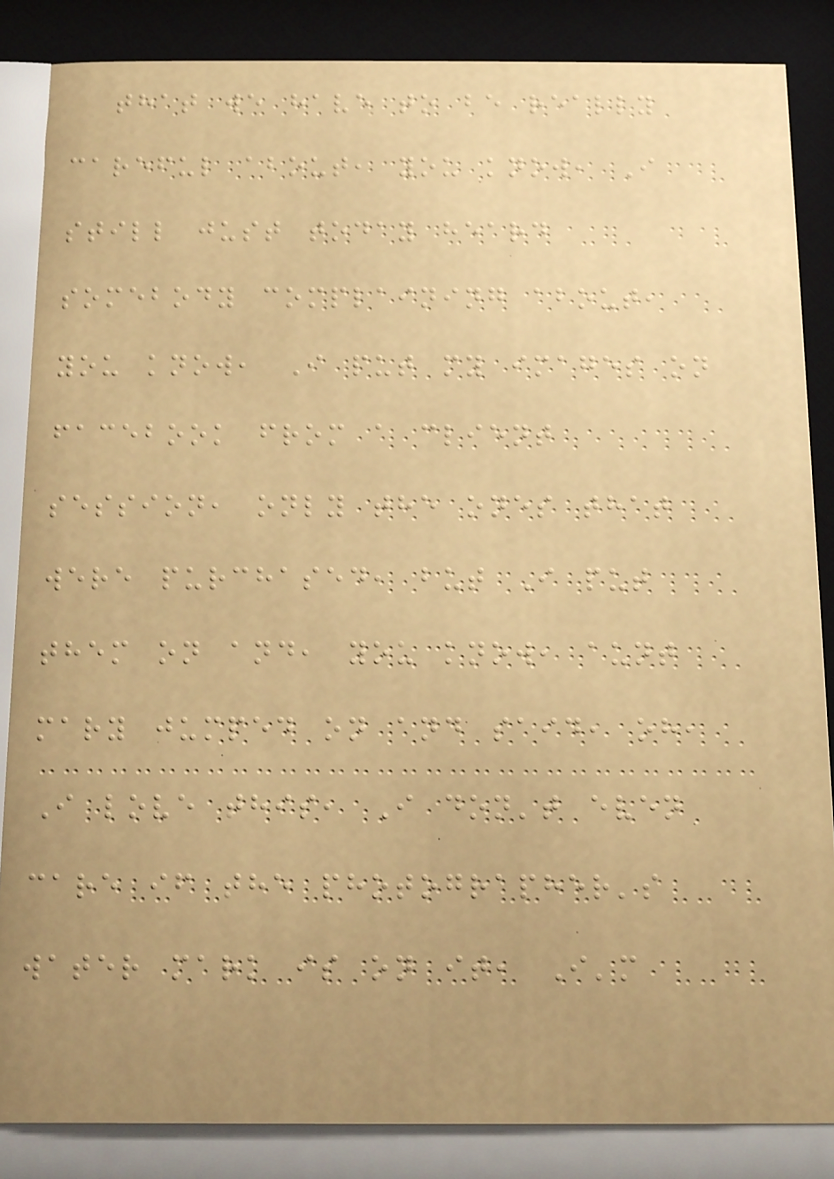that we have to be really
careful about, you know, I
still just today heard
somebody complaining about,
you know, I put my images on
facebook from a client
session, only the ones that
were purchased, but I put
them on and, you know, aunt
mary jumped on and said, oh,
I love this, I don't even
care if the photographer's
water mark is on it, I'm
